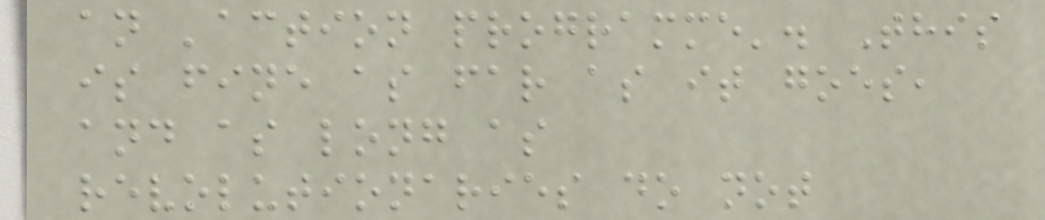an 'action programme'. This
is fine as far as it goes,
and as long as
revolutionaries do not
